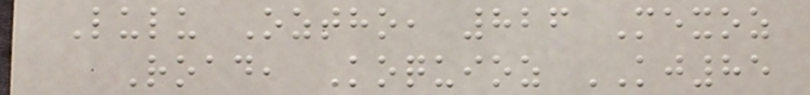Lulu Oztho, 826 Mexoz
Road, Koquioz KJ85
